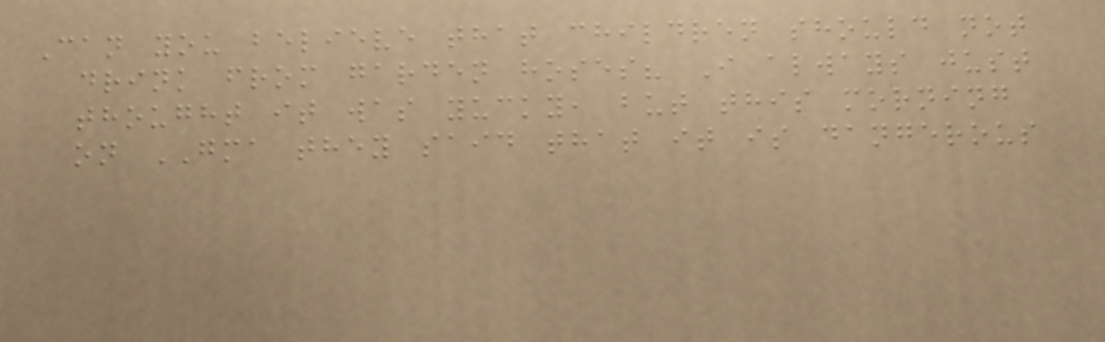Can you believe that children should not
drink from garden hoses? I always just
thought it was yucky, but this morning
on GMA they said that it is dangerous
